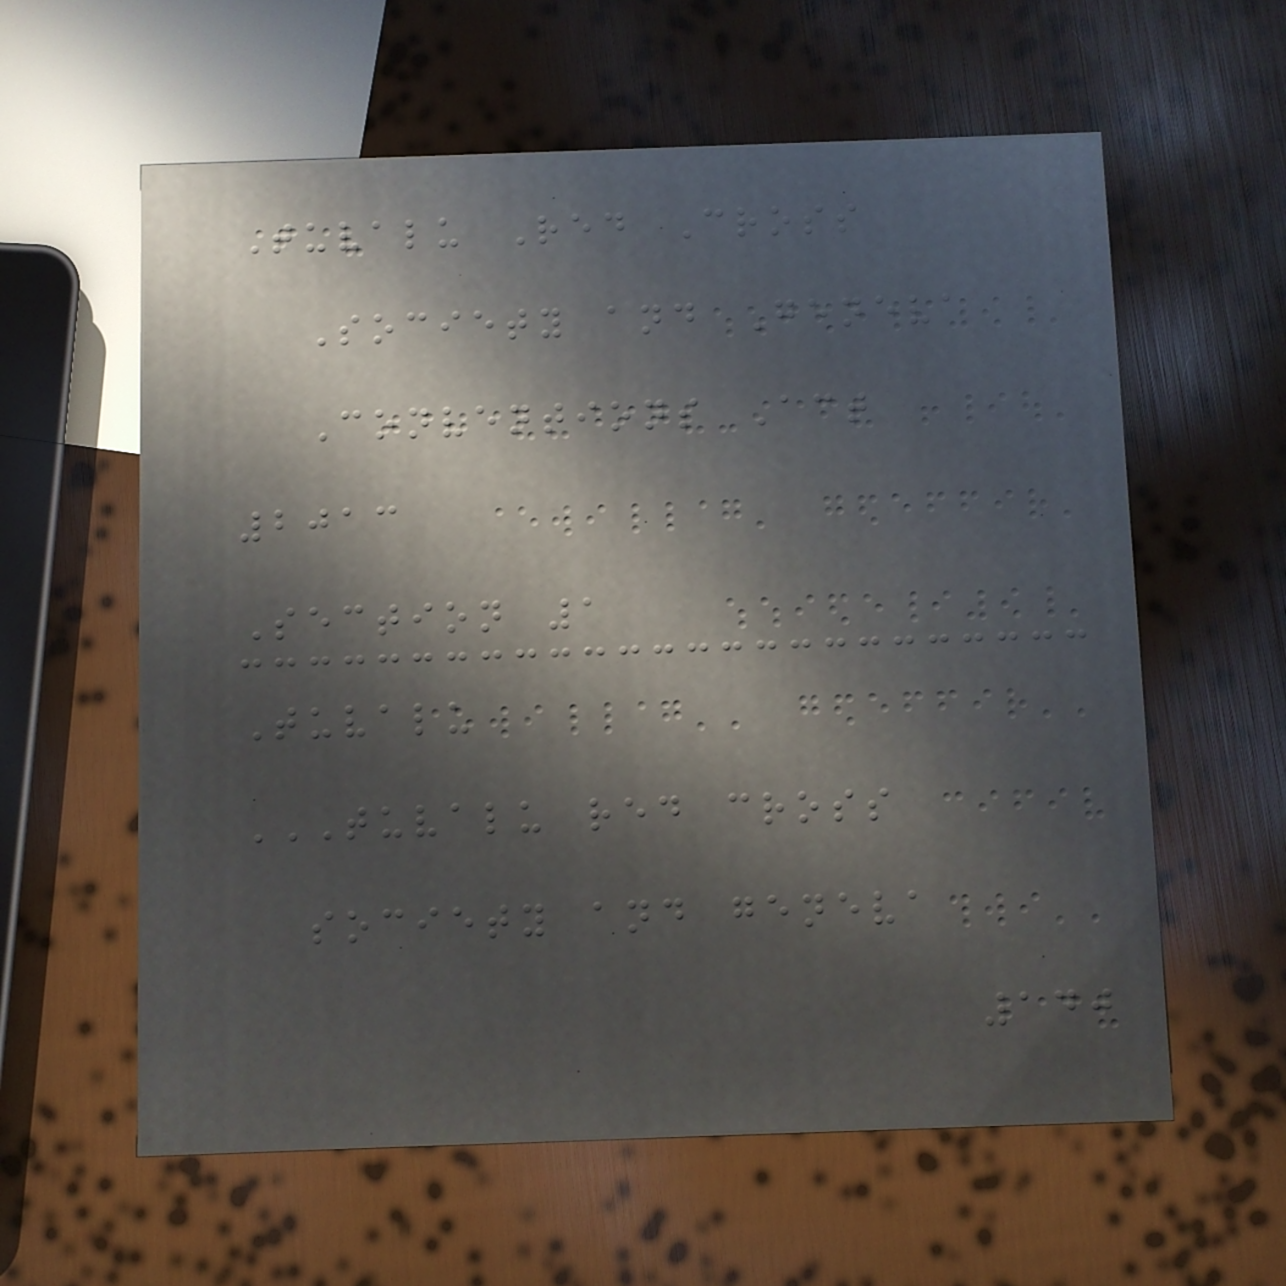Tuvalu Red Cross
Society and Geneva
Conventions Act
2013
Section 1
Tuvalu
TUVALU RED CROSS
SOCIETY AND GENEVA
140
